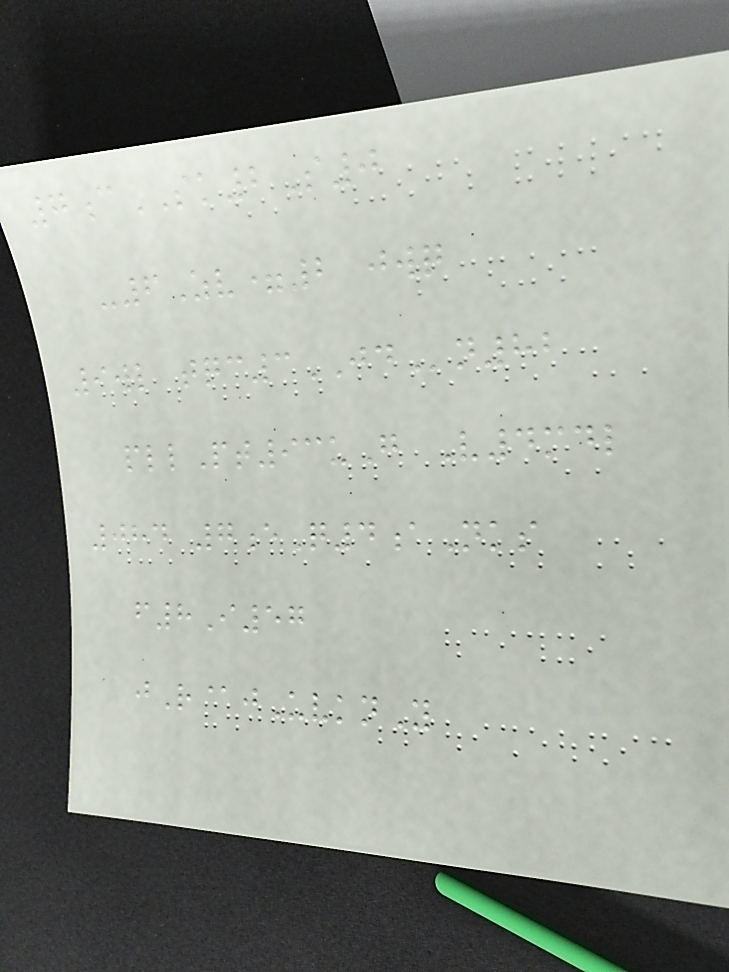7cSK2S0
-6Zv=2 jwq
9wl tqc3JDn82
pllPt93uG V4mdl
084 7eQ4aNks
f8I57
jR@jUvknY
